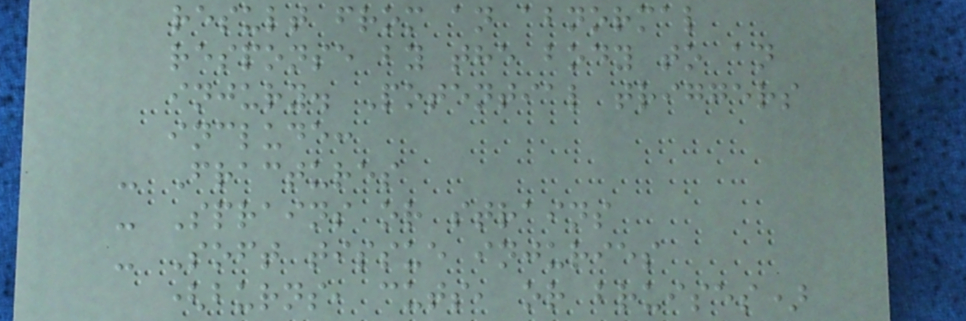result from an abnormal
response by the body to an
injury. Potential triggers
include:
- Fractures
- Sprains or strains
- Soft tissue injuries
(burns, cuts, or bruises)
